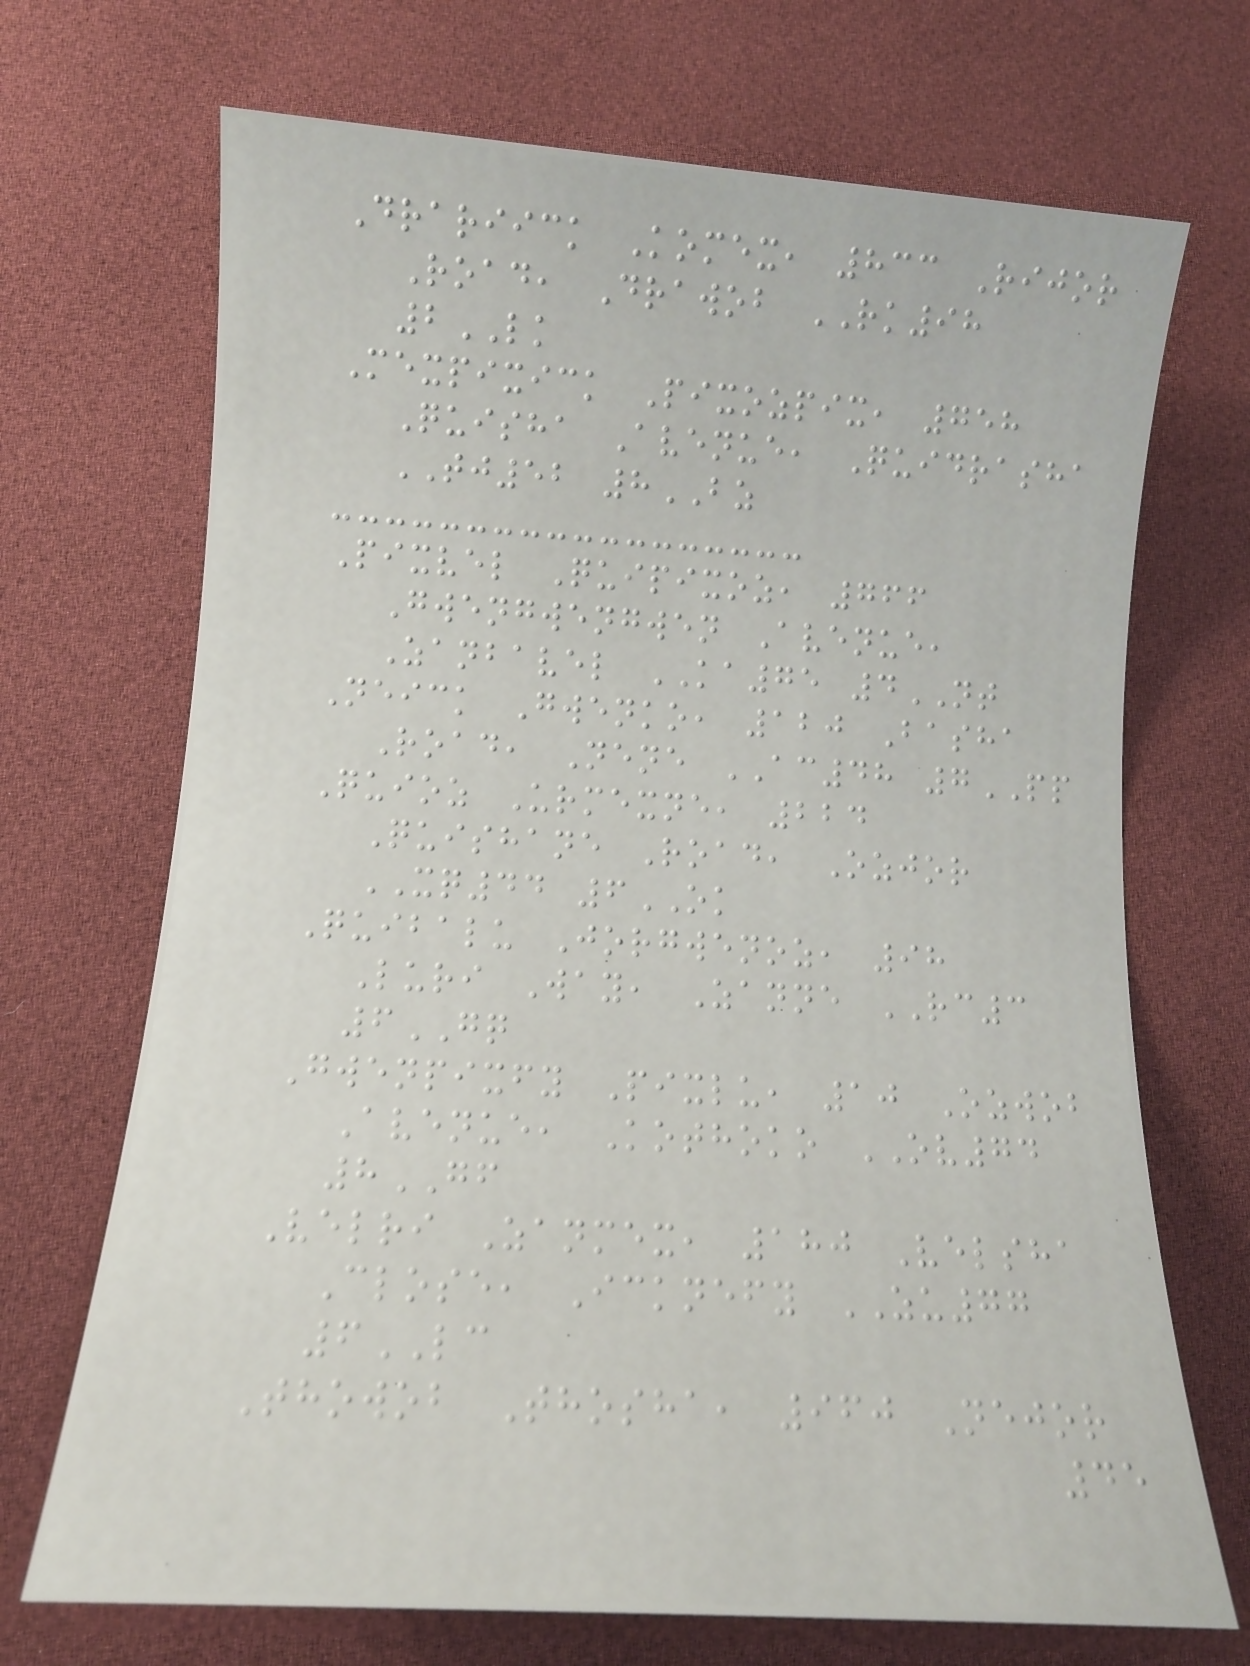Drariick Komex, 833 Rijor
Road, Drawob RK98
2LK
Mexpixick Pixozpix, 758
Quisha Avenue, Quidrasha
TJ52 8BZ
Pixvel Quipixoz, 766
Gwengwengwen Avenue,
Zanbavel KA75 4NT
Neick Gwenko, 120 Basha
Road, Nene AC48 7PP
Quioz Urmexne, 224
Quishane Road, Ozjor
XQ44 6OK
Quibalu Jorgwenoz, 98
Luri Way, Zanne RC3
6GQ
Gwenpixfy Pixlu, 10 Ozwob
Avenue, Kothoko OV74
8GF
Velri Zanmex, 180 Velsha
Close, Icknefy ZU77
6LC
Thowob Thosha, 960 Nejor
45
